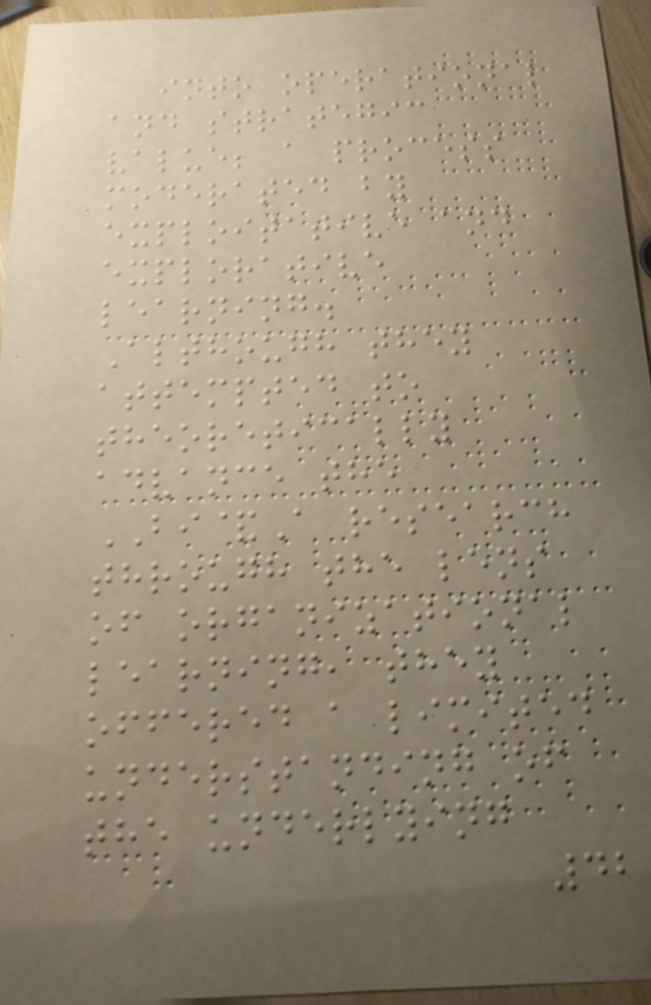into operational
and strategic
value; a process
moderated by
exploitative and
explorative
learning.
Although they
attempted to
theoretically
advance the
BI&A research
through the lens
of organizational
learning, they
offered a limited
understanding of
the underlying
42
